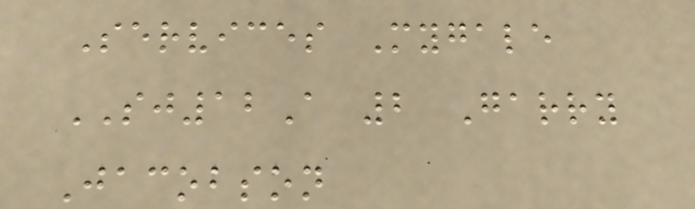Services Mygale
SJ12A 2 Garry
Jacobson
